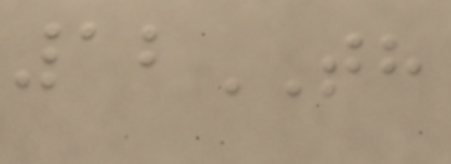12TH
